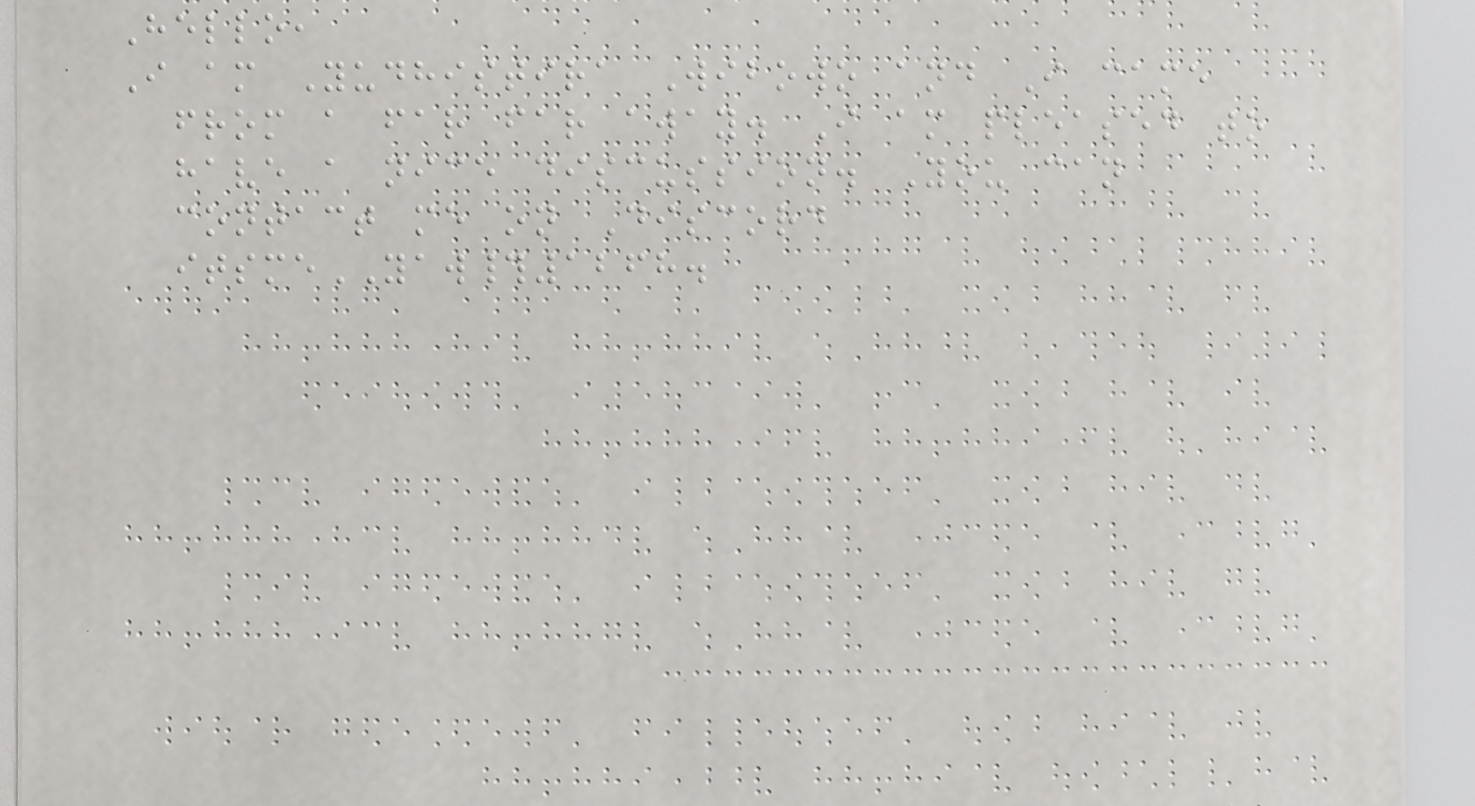Hello,
I am Yudhistira Wibowo and I came
from a far far away. I am pleased to
have a nice discussion. You can
contact me on Discord
itsmeYAW#1268.
